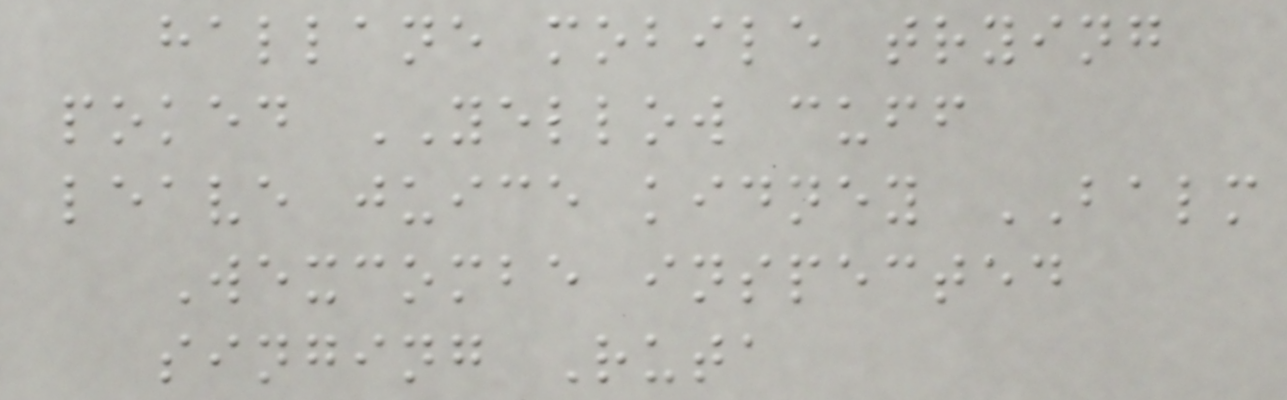hallane mobile trying
poked YELLOW cuff
leave juice kidney BALM
Wexcombe inspected
singing Ruta
